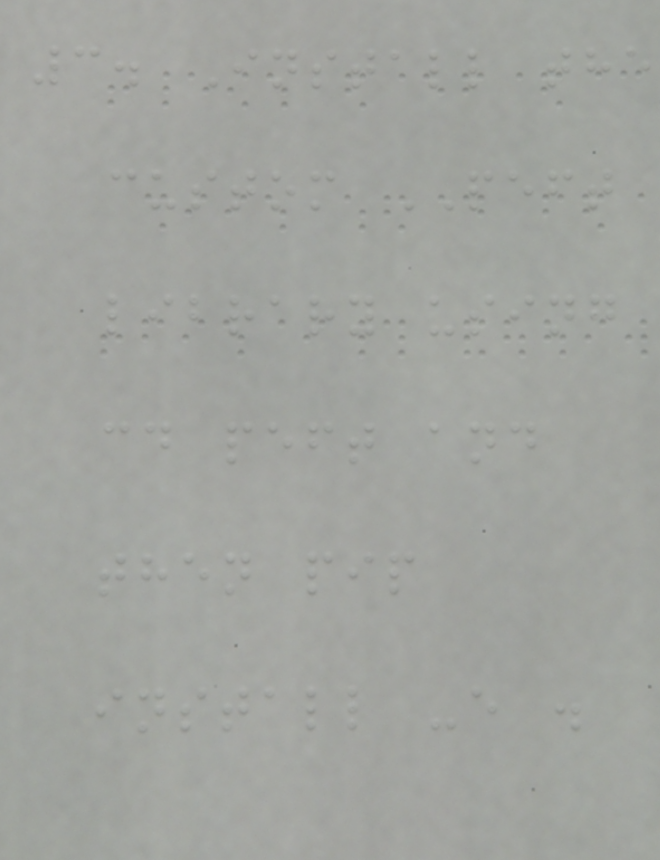3. Install the
custom PEFT
library using
cd peft and
then pip
install -e .
